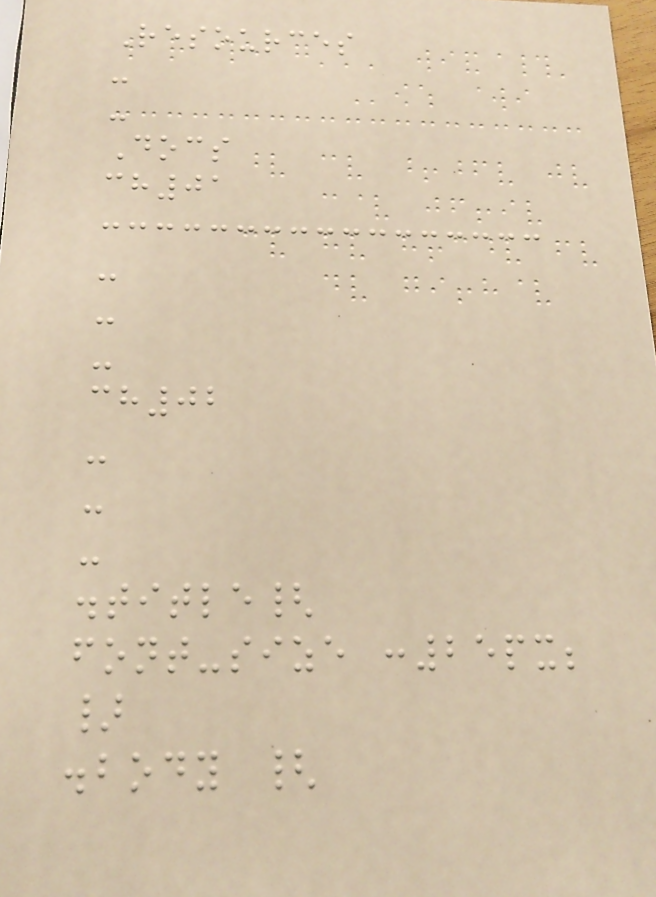Resources
-
-
Docs
ch01
-
-
-
ch02
-
-
-
.title{
font-size :25px;
}
.body {
